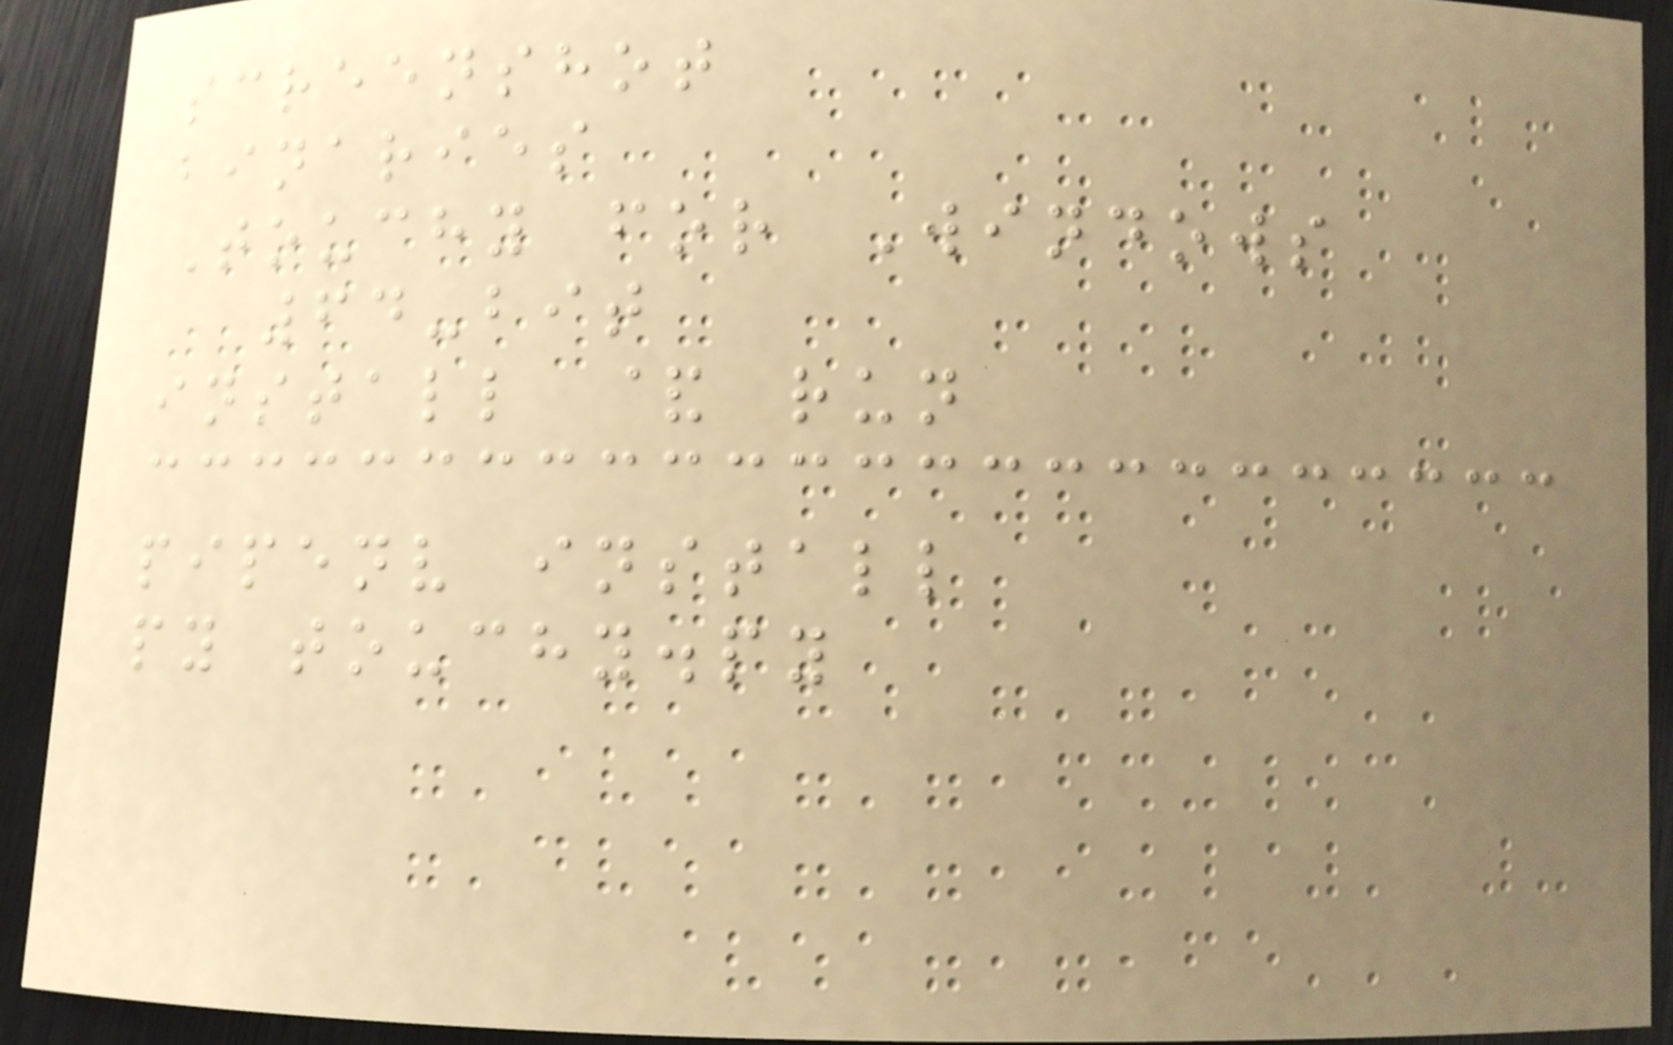screenshot
binaries
Touchy for Windows
64-bit
install & run
pipenv install
py touchy.py
